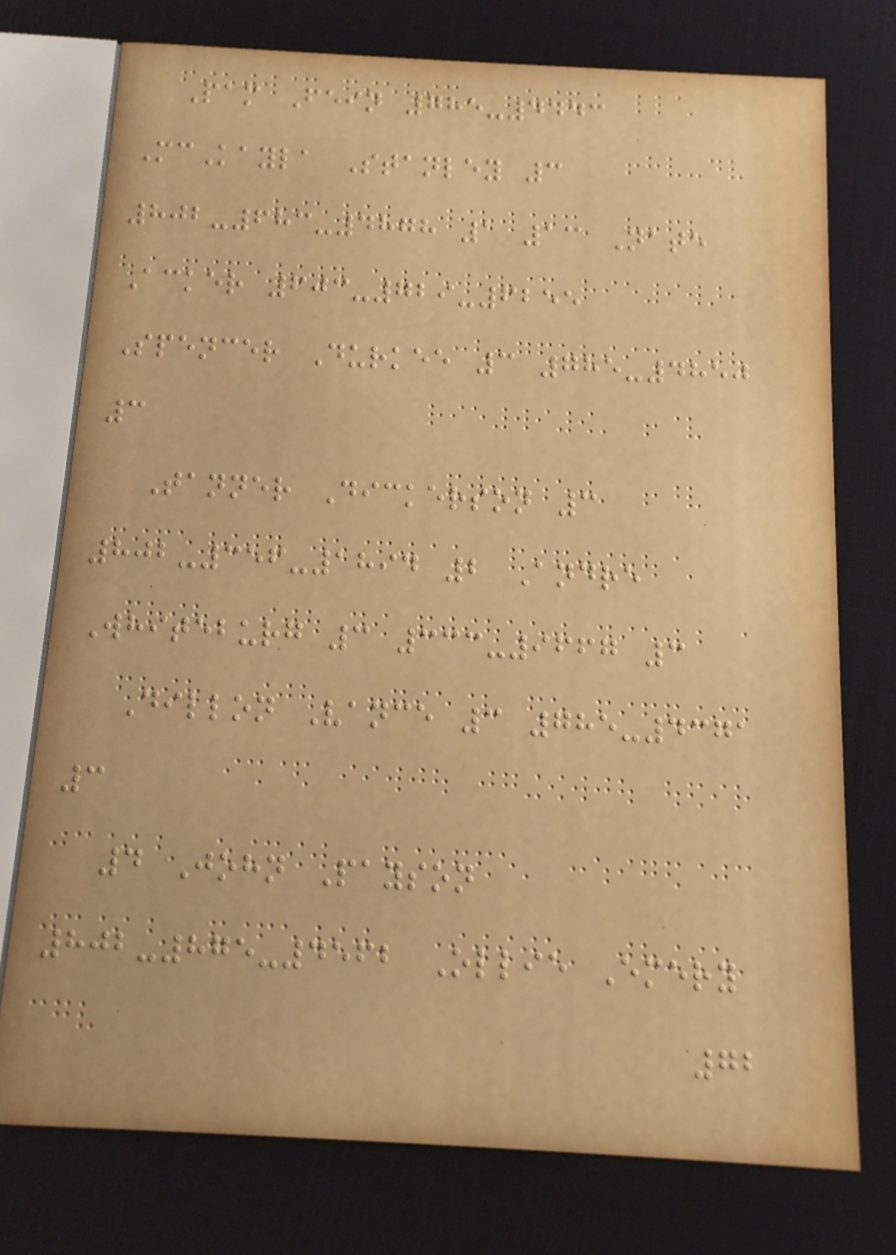Pam Fein 785-4443
McKayla Stanley 3
802-683-4878 1 13 Nate
Acker 603-729-6255
Spencer Durkee 3 785-4850
3
Tanner Dickerson 3
802-356-1894 2 Andre
Whiteburg 3 333-9667 3
Dillon Vance 3 785-4371
3
4 John Payson
802-875-4562 Ollie Emery
72
